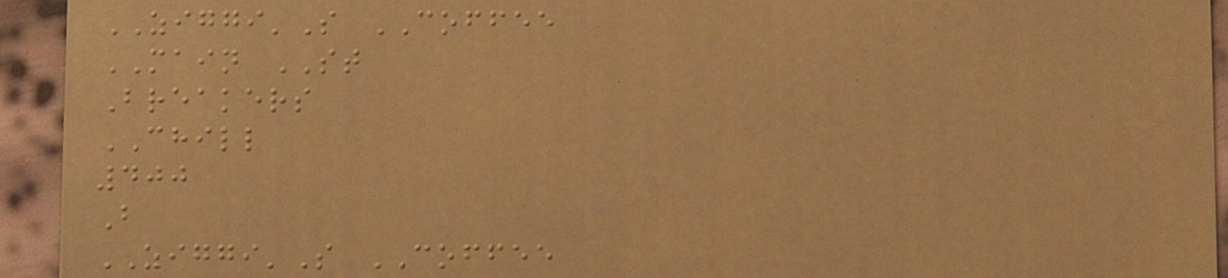ZIGGI'S COFFEE
MAIN ST
Breakers
CHILL
400
B
ZIGGI'S COFFEE
